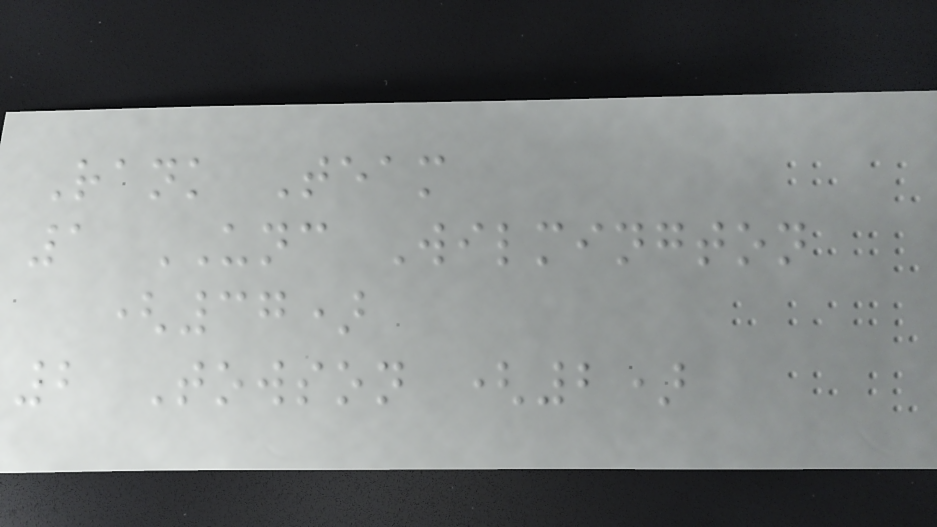Rank Team
1 UNC Wilmington
(37)
2 Towson (2)
